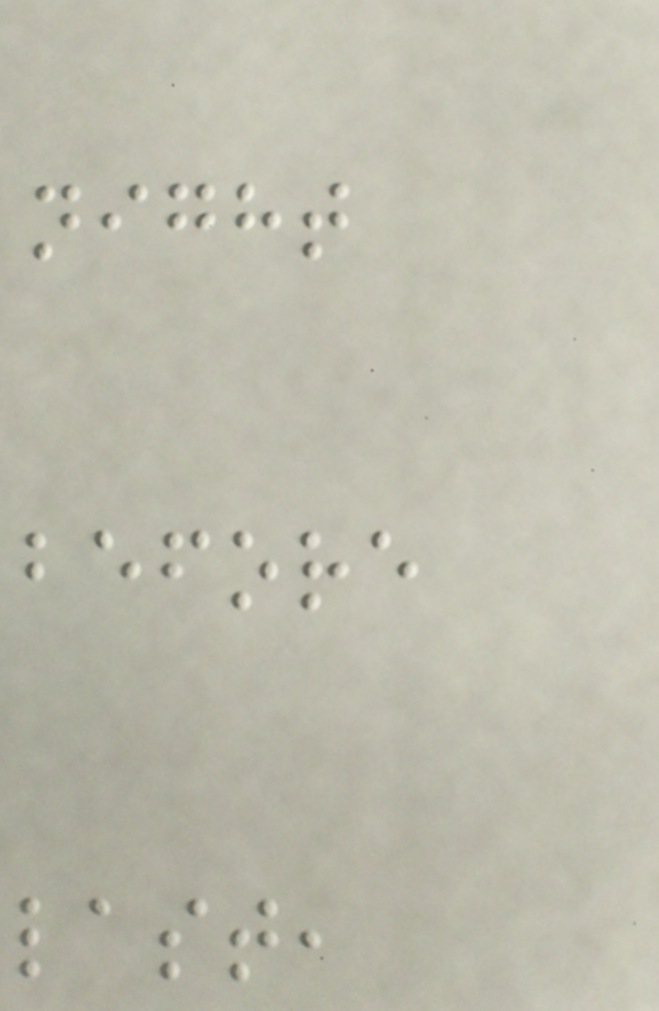night
before
last,
